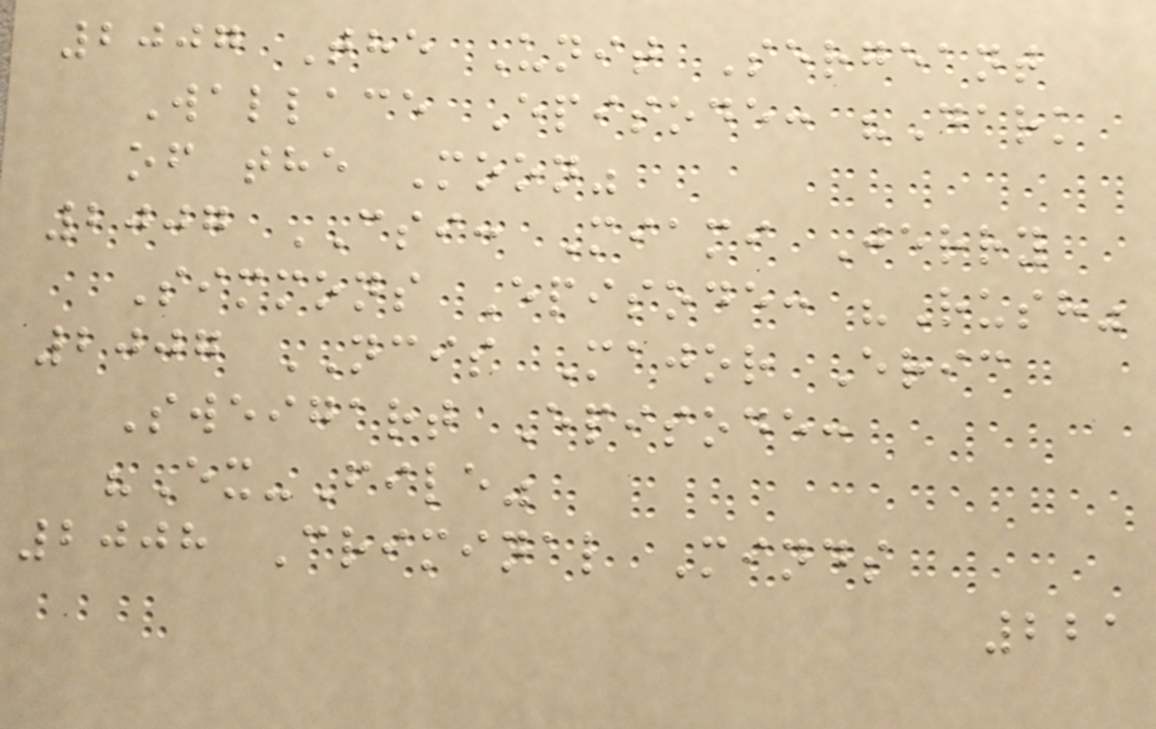2007 The Unit Sergeant
Wallace Episode: "Dark
of the Moon"
2007 CSI: Miami Jerry
Simmons Episode: "Rush"
2007 NCIS Major Eric
Sweigart Episode:
"Ex-File"
2008 Criminal Minds
221
